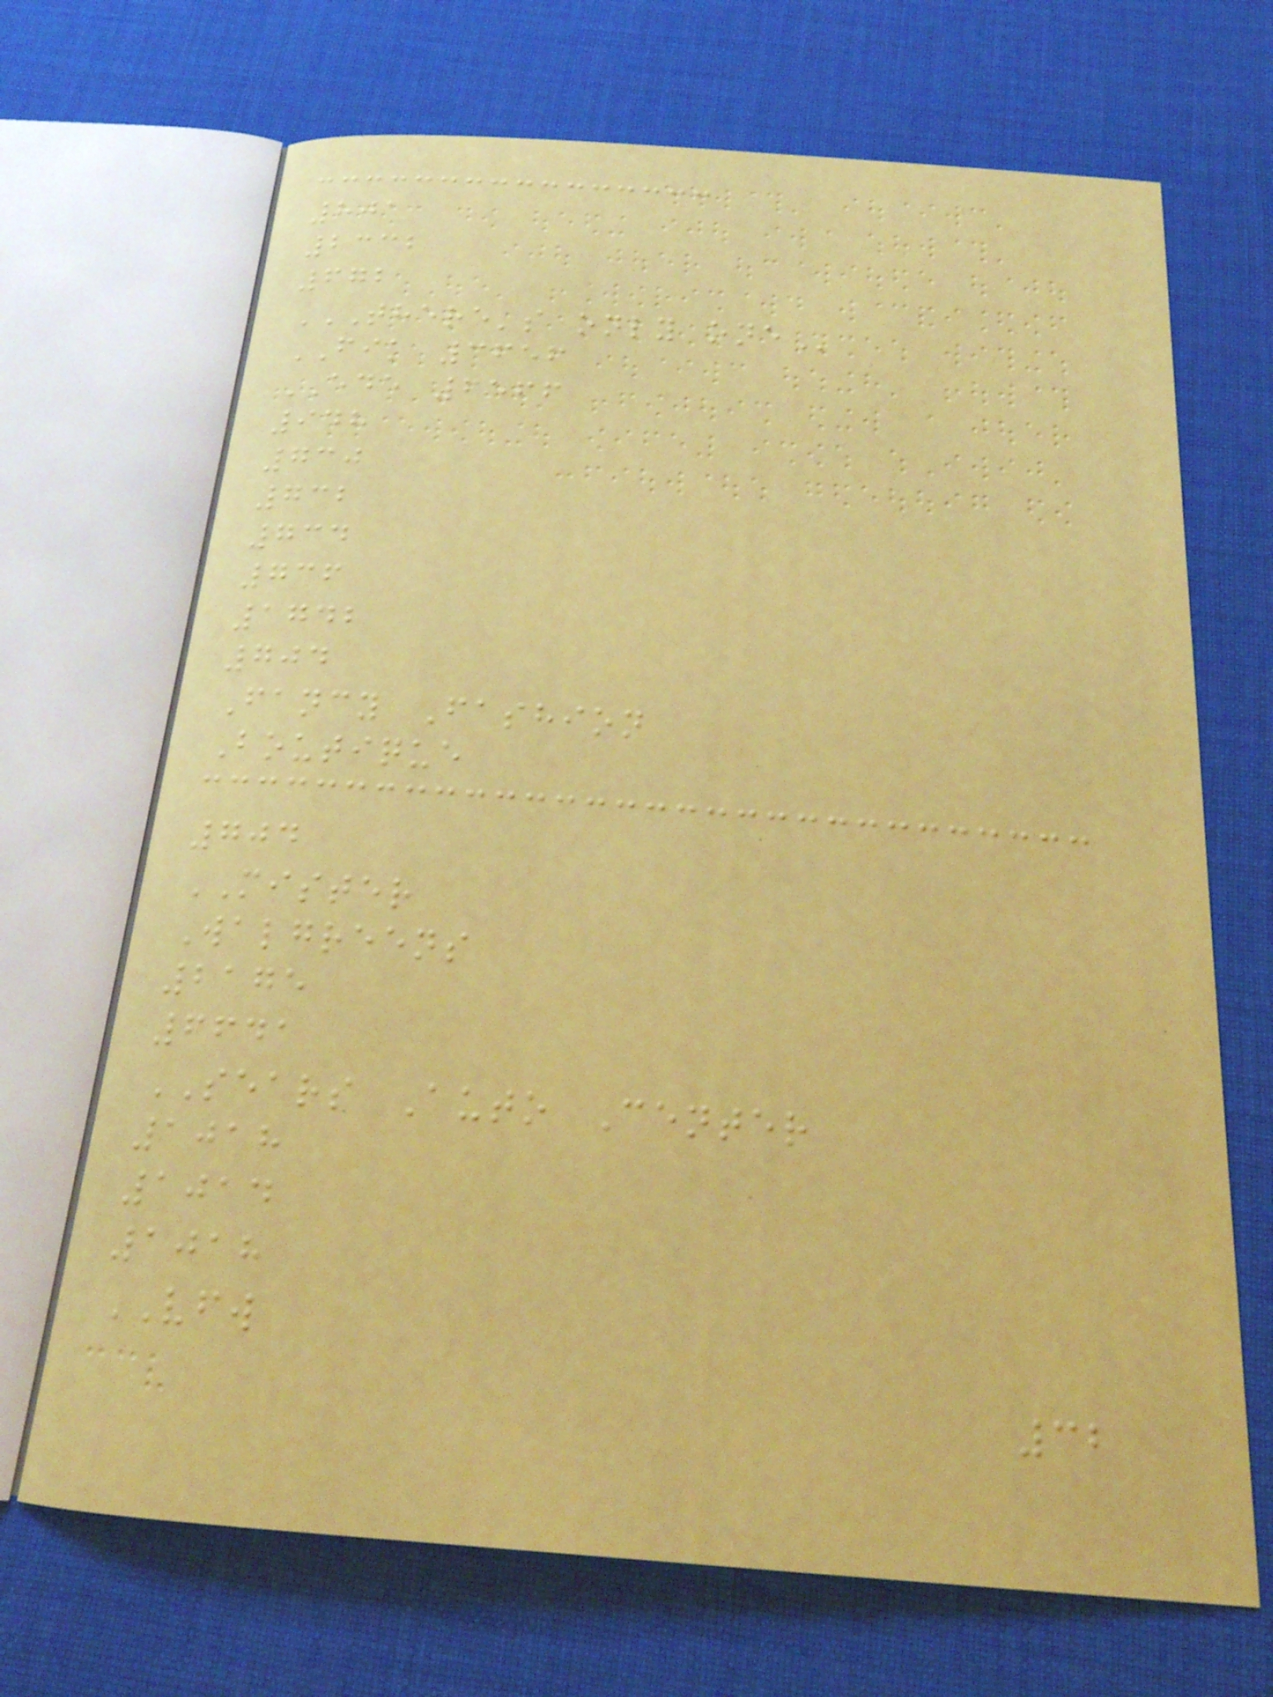801
2332
672
THERE'S ONLY ONE
FIK 3656
EDE 6566
948
730
732
734
736
1742
704
Fancy Fashion
Boutique
704
MISTER
Walgreens
2175
6641
SEARS Auto Center
1018
1014
1018
VFW
32
